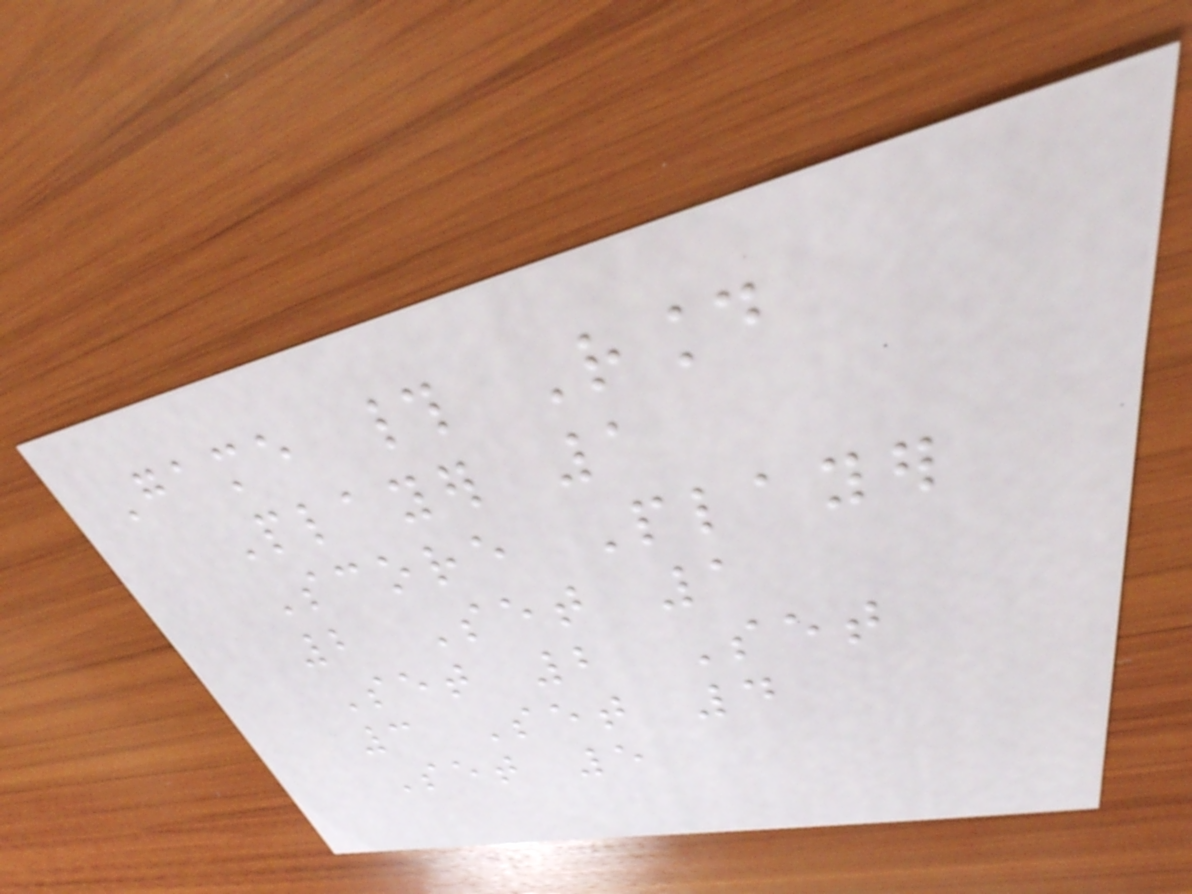Game # Round
Player 1
Score Player
2 Set 1
Set 2 Set
3 Set 4
Set 5
